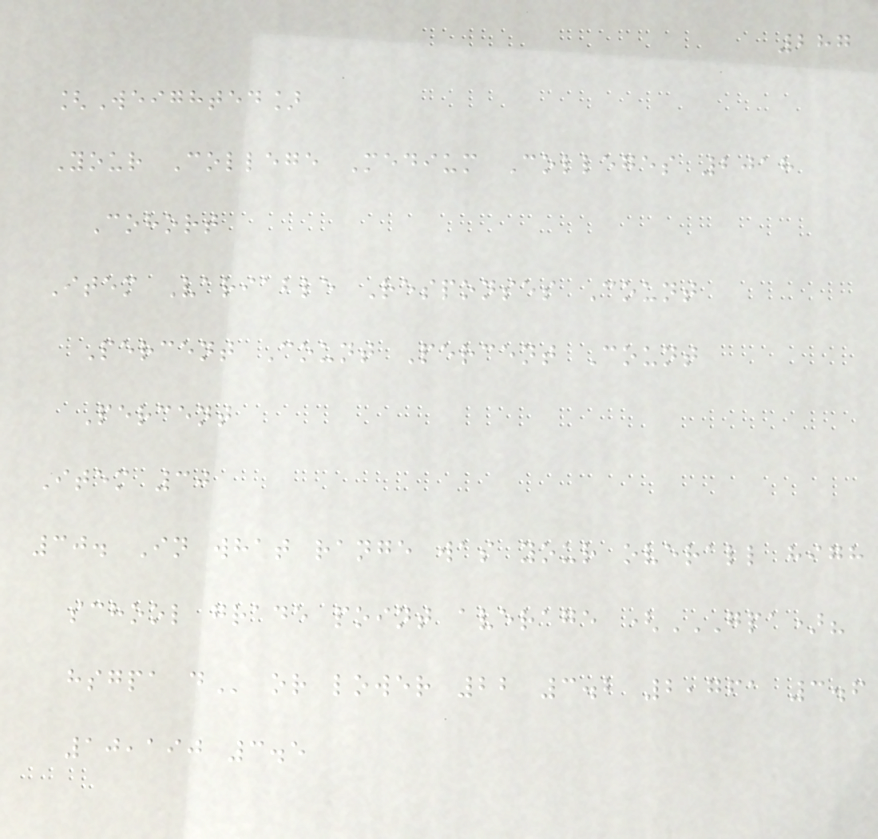287
[Weighted]
Your College Medium Colleges 2018
Cohort
Item Variable Responses Count
Percent Count Percent Count
Percent
Item 30
30. In what range was your overall high
school grade point average (GPA)?
HSGPA D or lower 22 3.2 2,761 3.6
10,190 3.5
